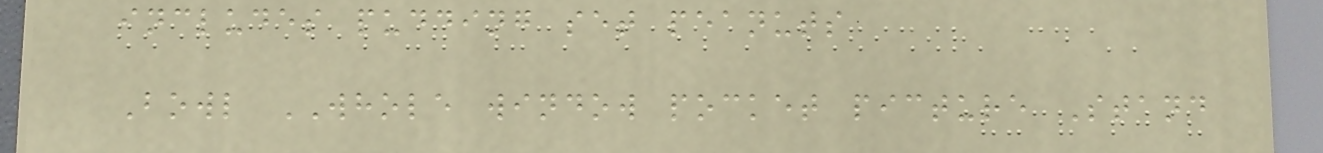includes pudding set peanuts
Bowl WHOLE window pocket picture Stand
